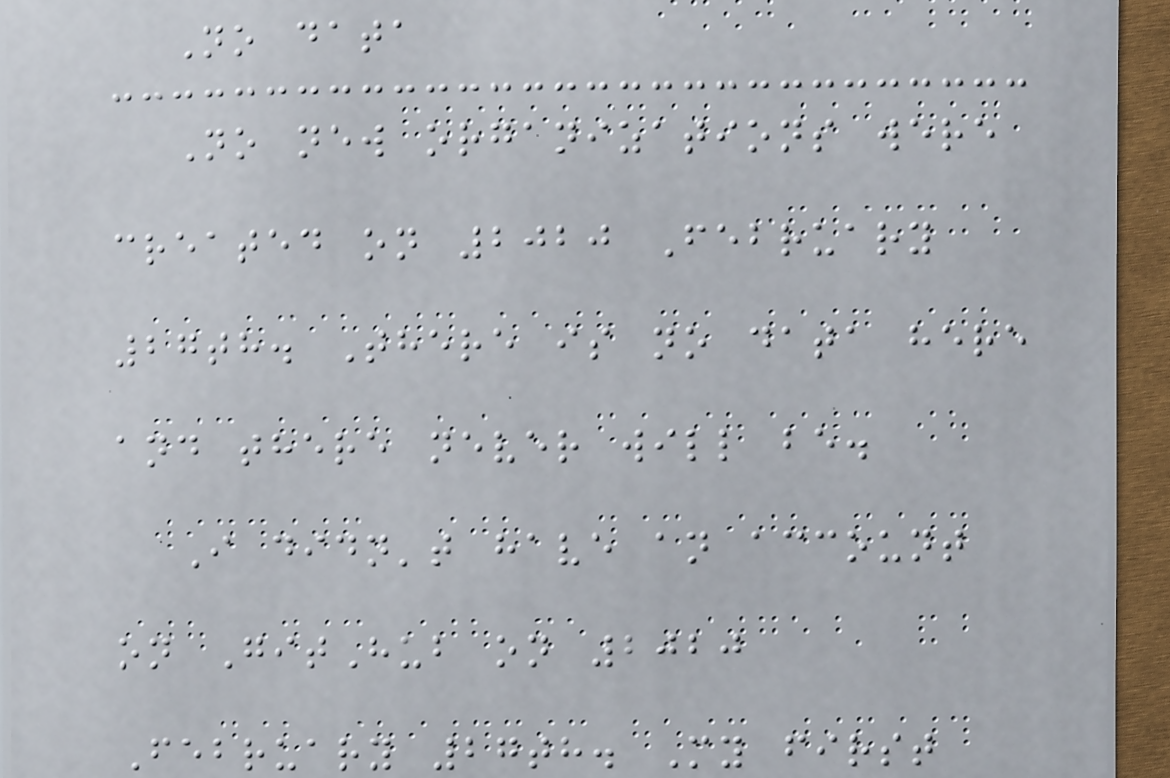No data
No new organizations were
created on 2020 February
27th. There is no data here
and there never will be.
I didn't have an account
on GitHub on 2020
February 27th. My first
